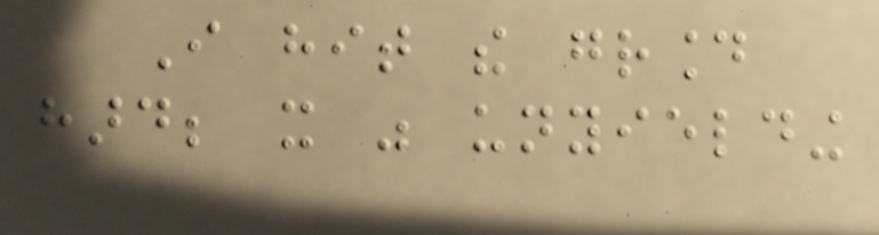I hit the ground
hard; it was unyielding
